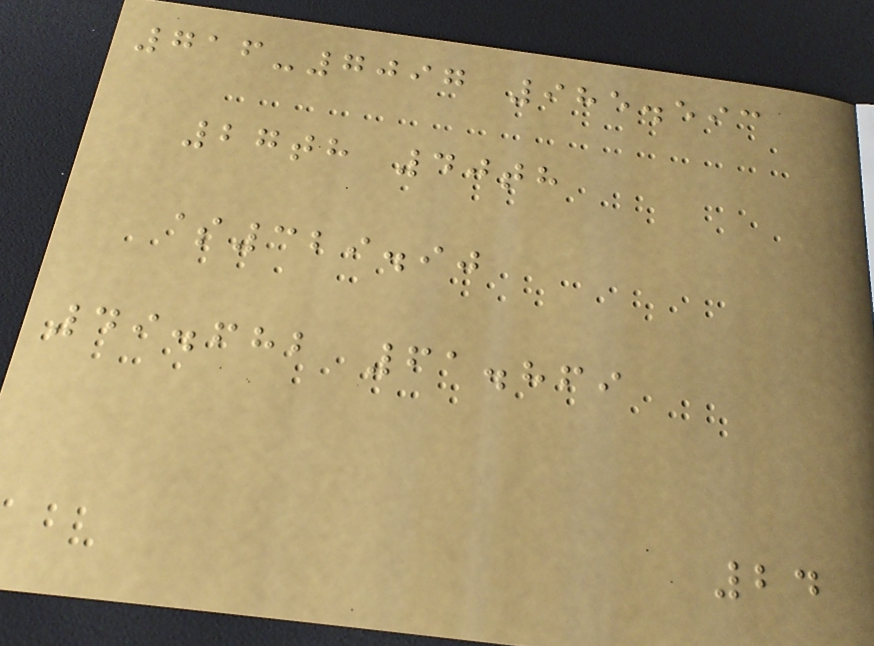716-7097 985.593
27th 40th
$329.90
49.682 61.869
24
